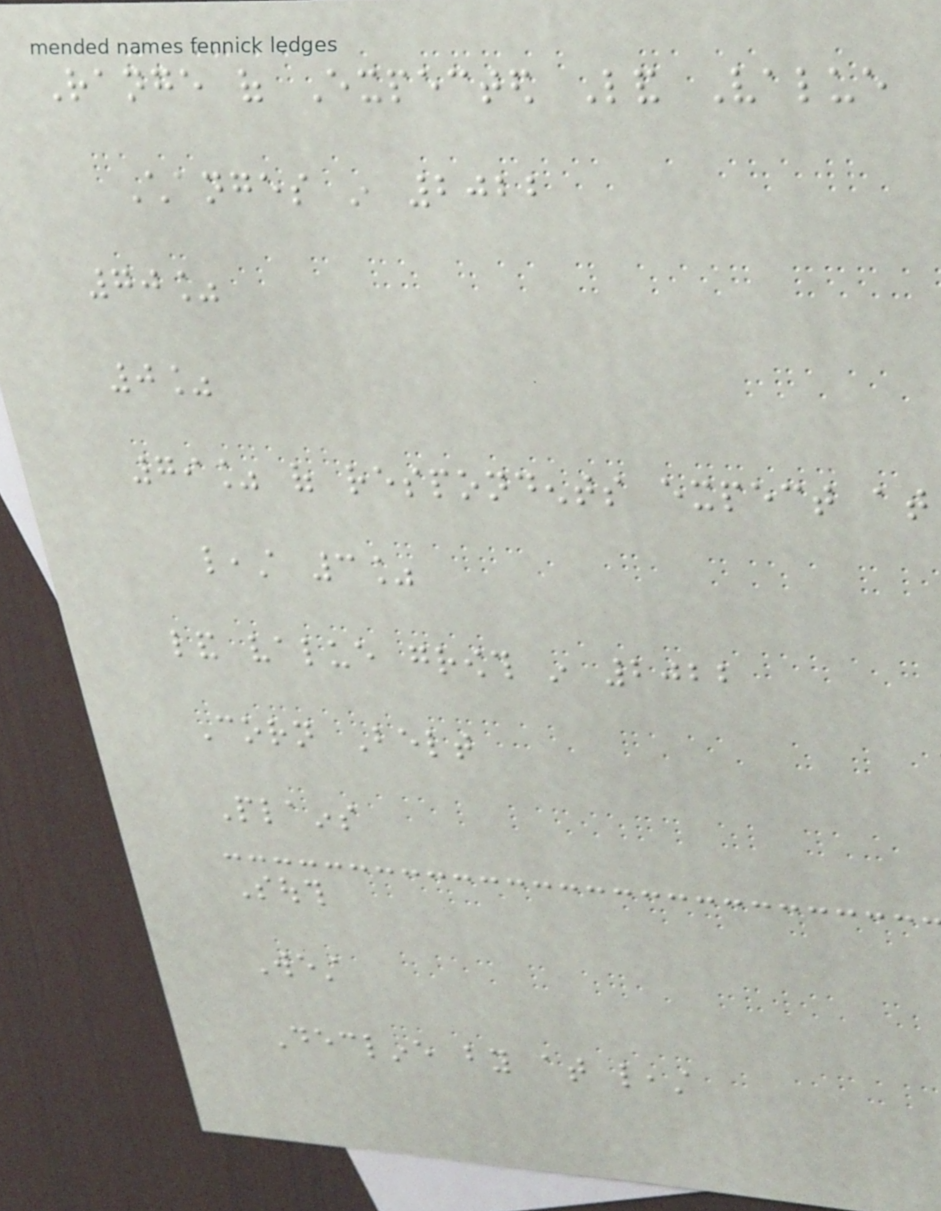Range of Expected Land Value
Changes in 2022
70%
0%
79% of respondents expect at
least 3%
land value growth in 2022
Corn Belt
Plains
South
West
Decline by at least
